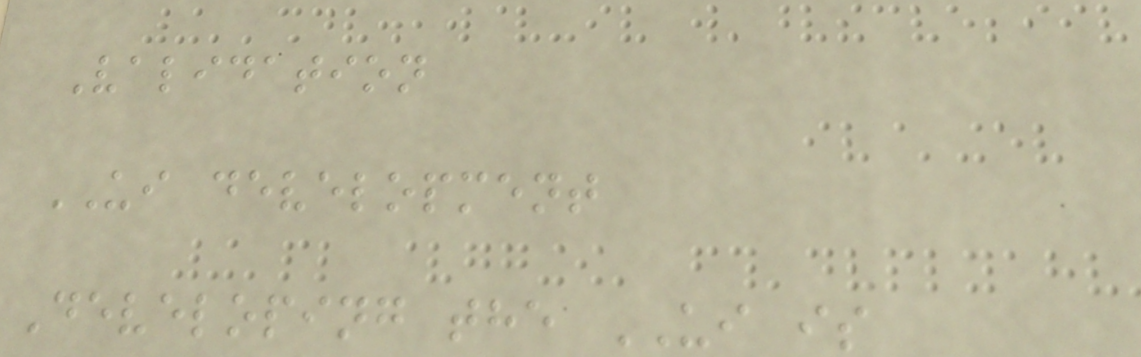Validation
UI development
Developing the UI is
